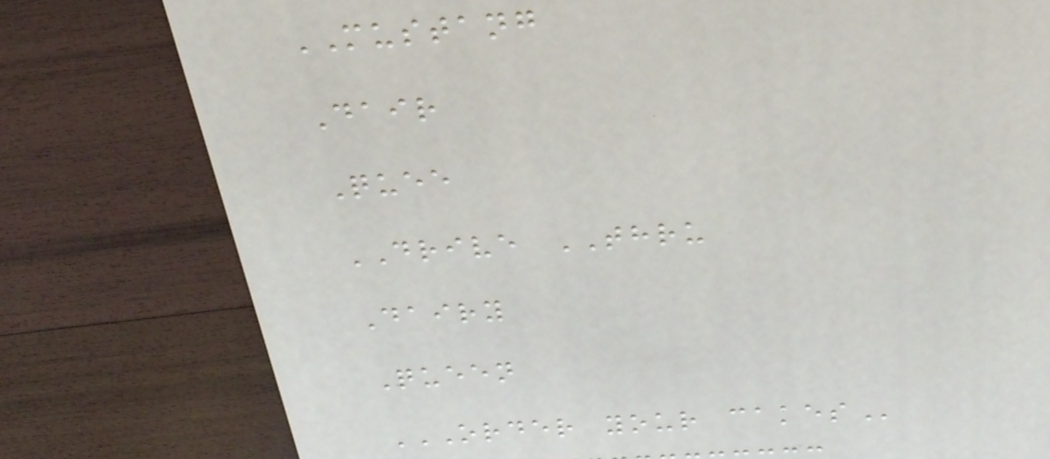MUSTANG
Dair
Quee
DRIVE THRU
Dairy
Queen
ORDER YOUR CAKES
